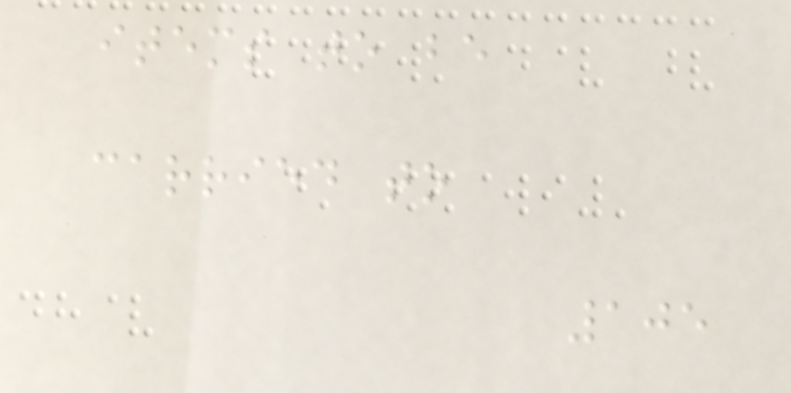items to be
carried to
105
